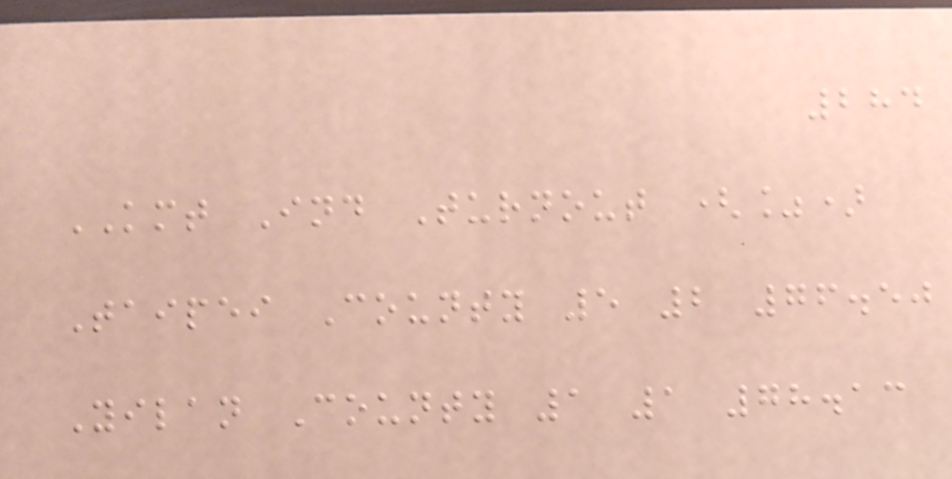284
KMT Ind Turnout (%)
Taipei County 5 2 76.50
Yilan County 1 1 78.13
